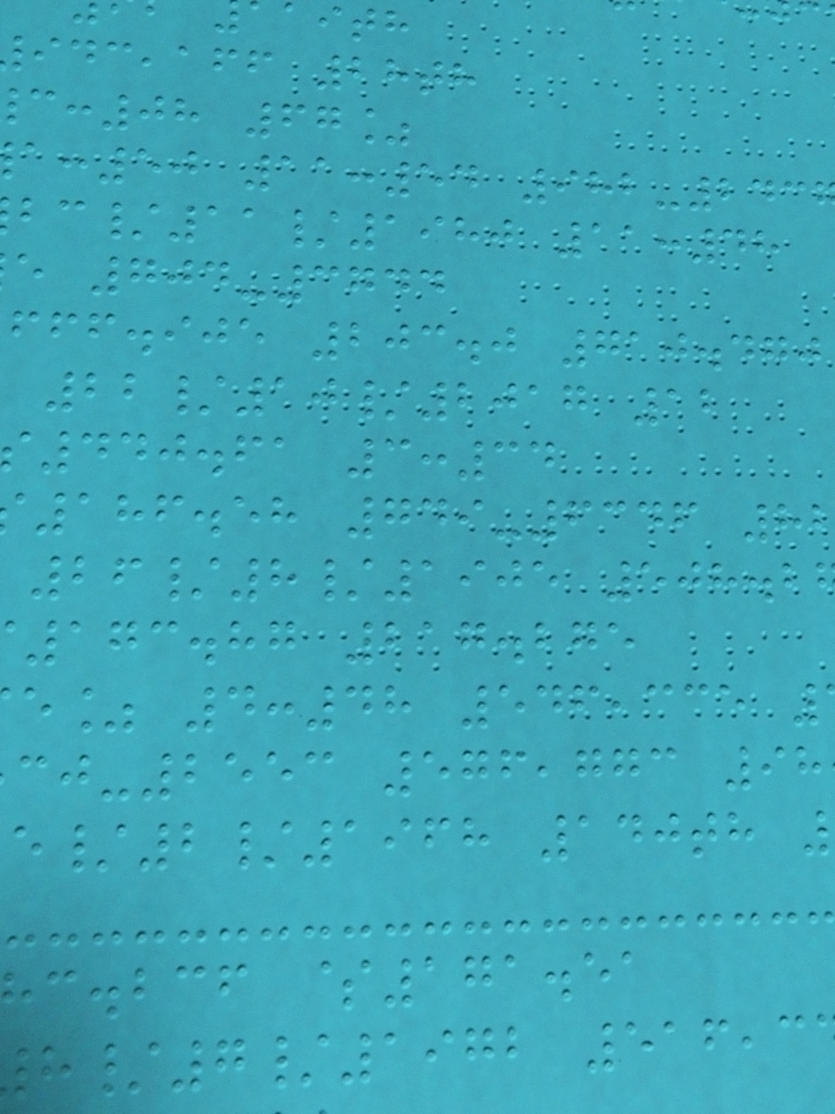aith
,aff 28th
:08 67%
:50 11:54 982-243
/11/1980 11:48
e 704-3744
fff.ije 203.0 710.470
22/10/2017 12
440.61 3:34
186.58 749-6346 8
26/8/1905 508.2
173.87 217.275
e% 4:48 546,335
-2553 576,773 98
/2/1968 140th
c.bcf $171.51
/7/1972 516,3
